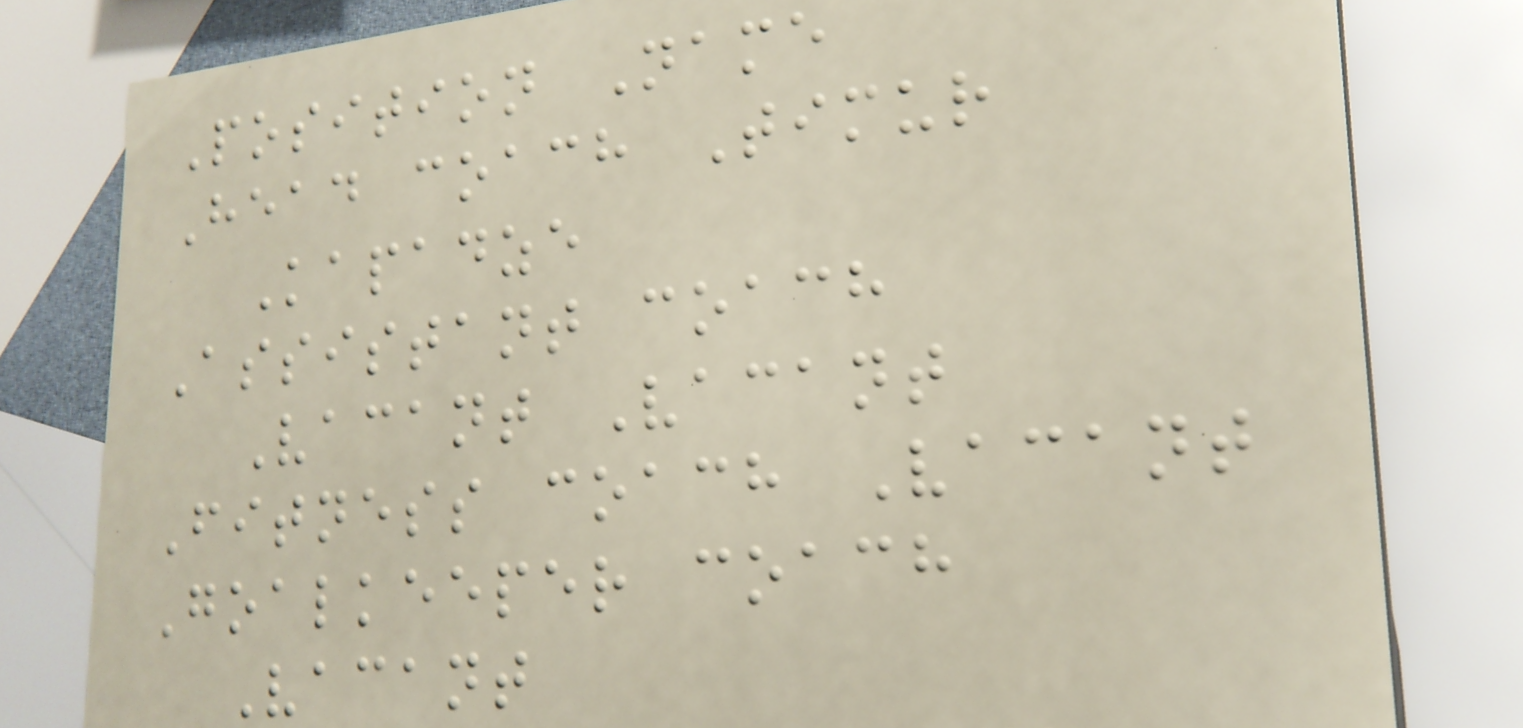Position Name
Head coach Timur
Kapadze
Assistant coach
Vacant Vacant
Fitness coach Vacant
Goalkeeper coach
Vacant
